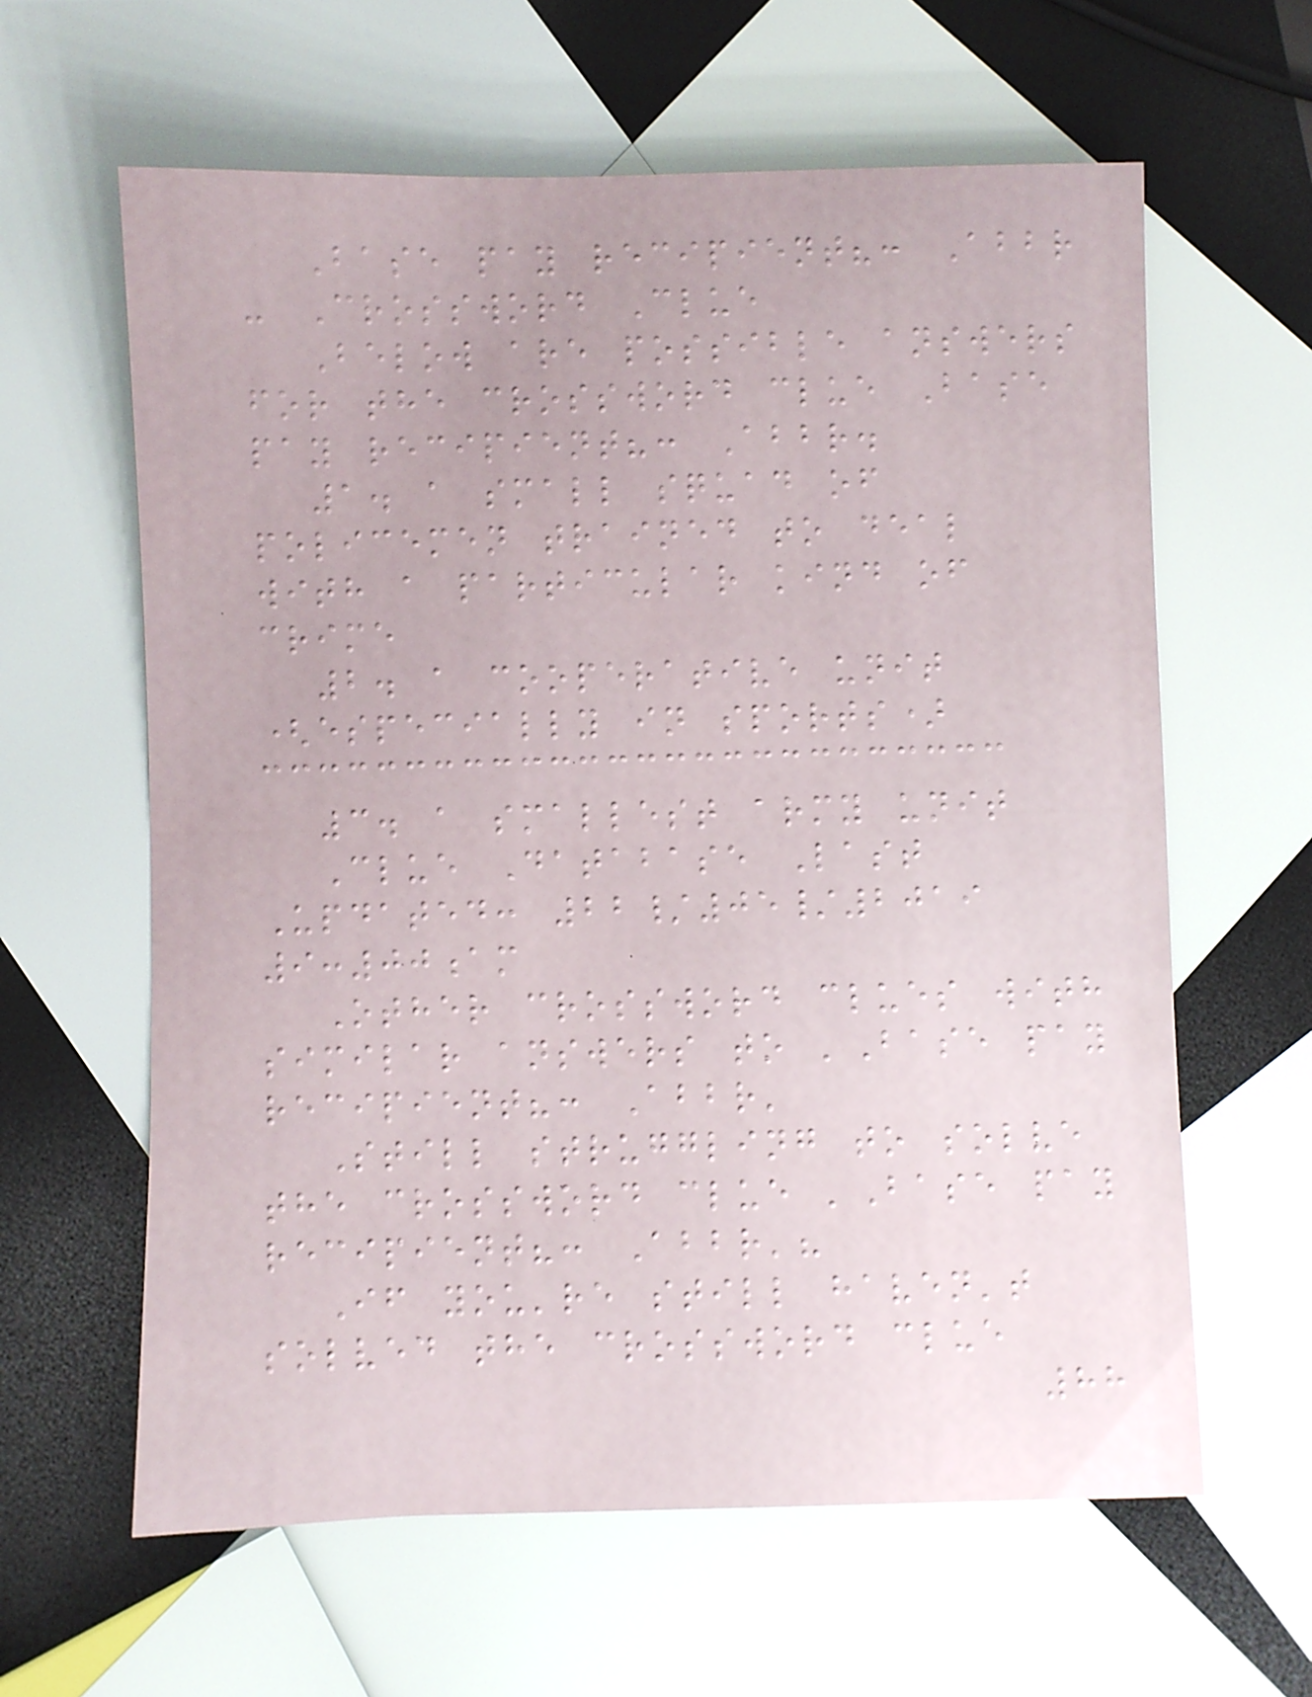Base pay recipient?: Abbr
- Crossword Clue
Below are possible answers
for the crossword clue Base
pay recipient?: Abbr.
1. a small squad of
policemen trained to deal
with a particular kind of
crime
2. a cooperative unit
(especially in sports)
3. a smallest army unit
Clue Database Last
Updated: 22/05/2019
9:00am
Other crossword clues with
similar answers to 'Base pay
recipient?: Abbr'
Still struggling to solve
the crossword clue 'Base pay
recipient?: Abbr'?
If you're still haven't
solved the crossword clue
88
